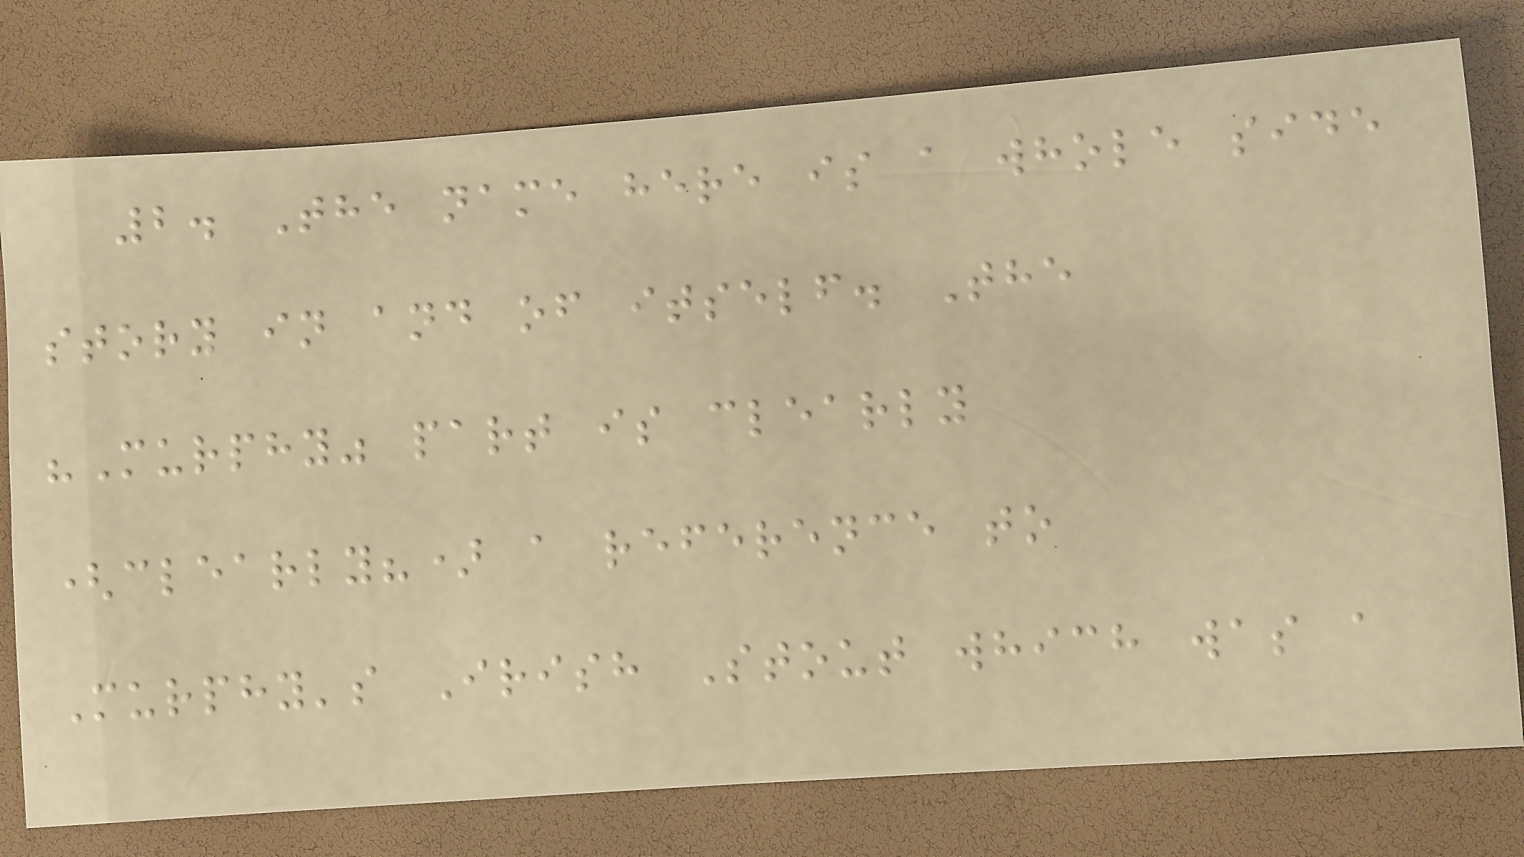2. The name here is a whole side
story in and of itself. The
"Murphy" part is clearly
(clearly?) a reference to
Murphy's Irish Stout which was a
